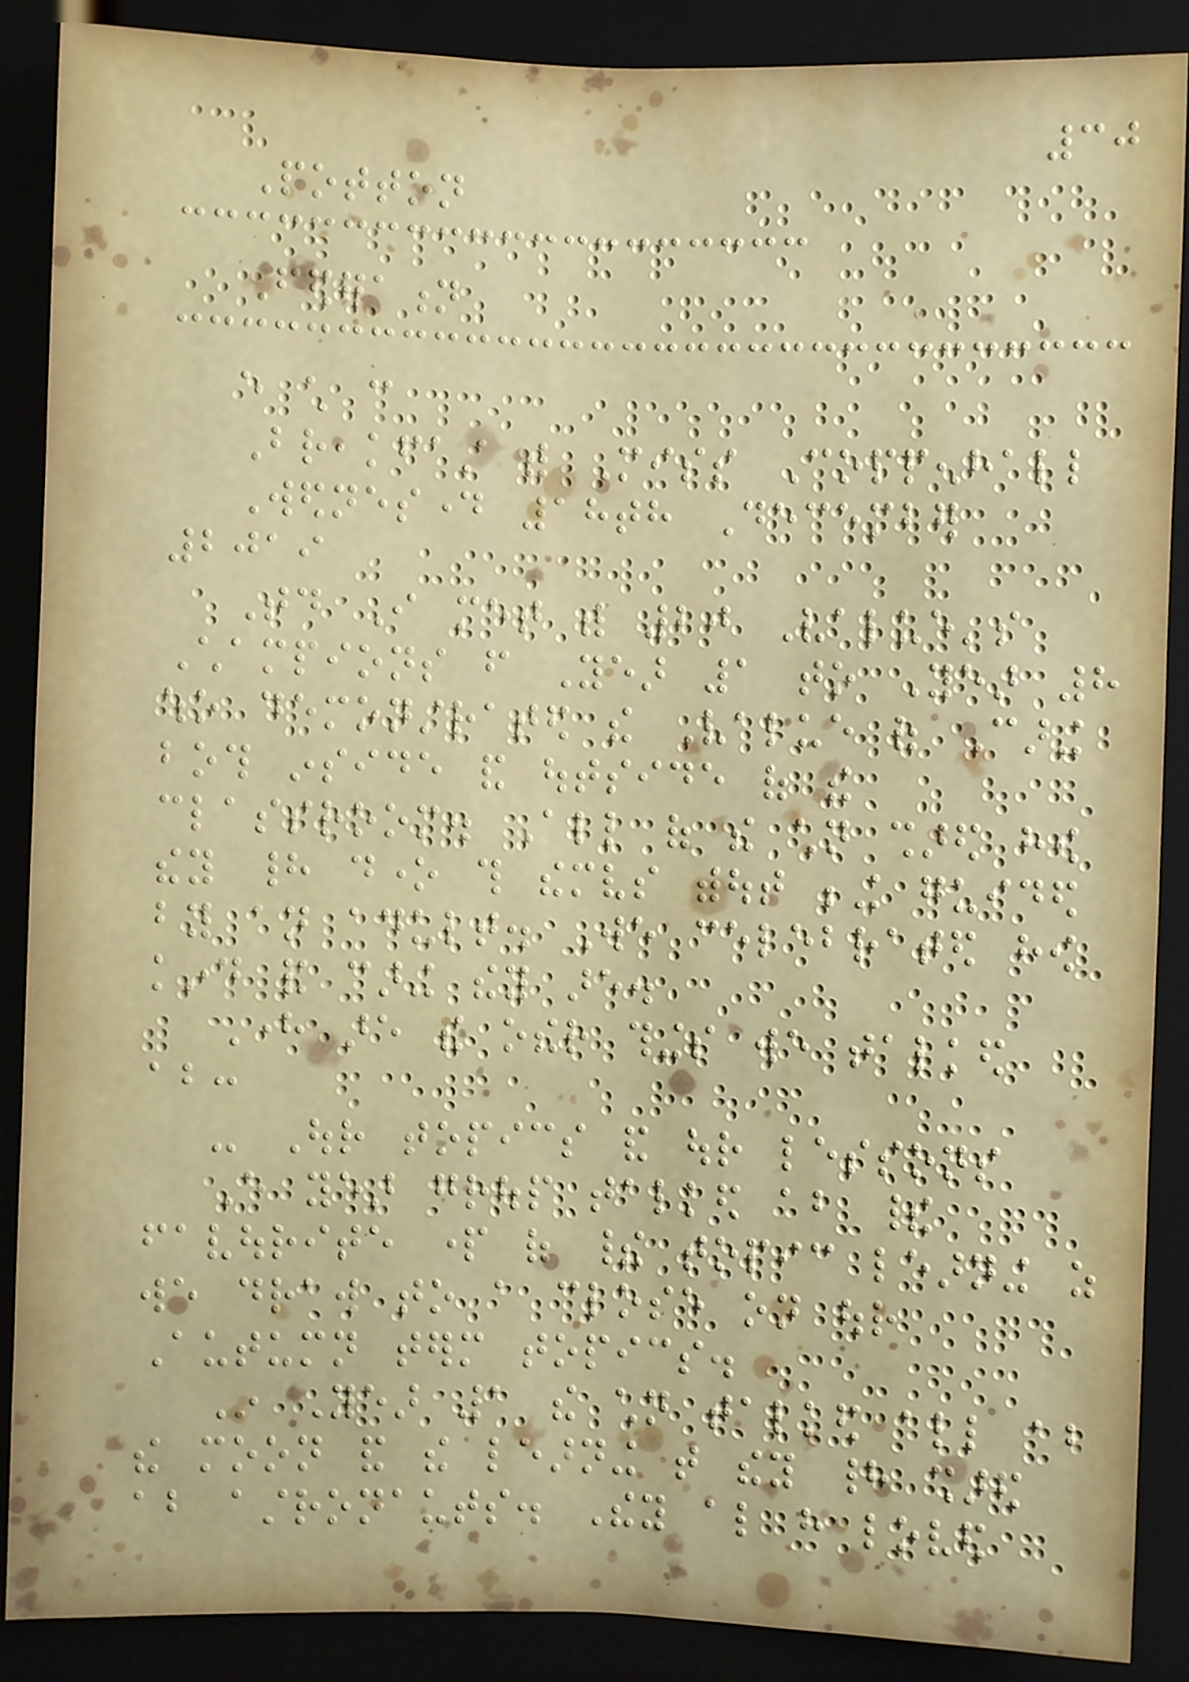30
Potton
Federation
every child can
Breakfast with Miss Coppenhall
Wednesday 18th December
2019
Today I met with 20 Value's
Champions from Year 1 to Year 8
who demonstrated the Value of Caring
both inside and outside of the
classroom. All of the children shared how
they had done this themselves without being guided
by an adult. We celebrated how
kind and caring they are.
Here are the other things we talked
about:
- Our topics and our lessons
Every year group talked about their
favourite part of their topic learning as
we draw to a close on our
Autumn term topics.
In Year 1 the children talked all about
the moon and the learning that they had shared
about astronauts. They also have loved
